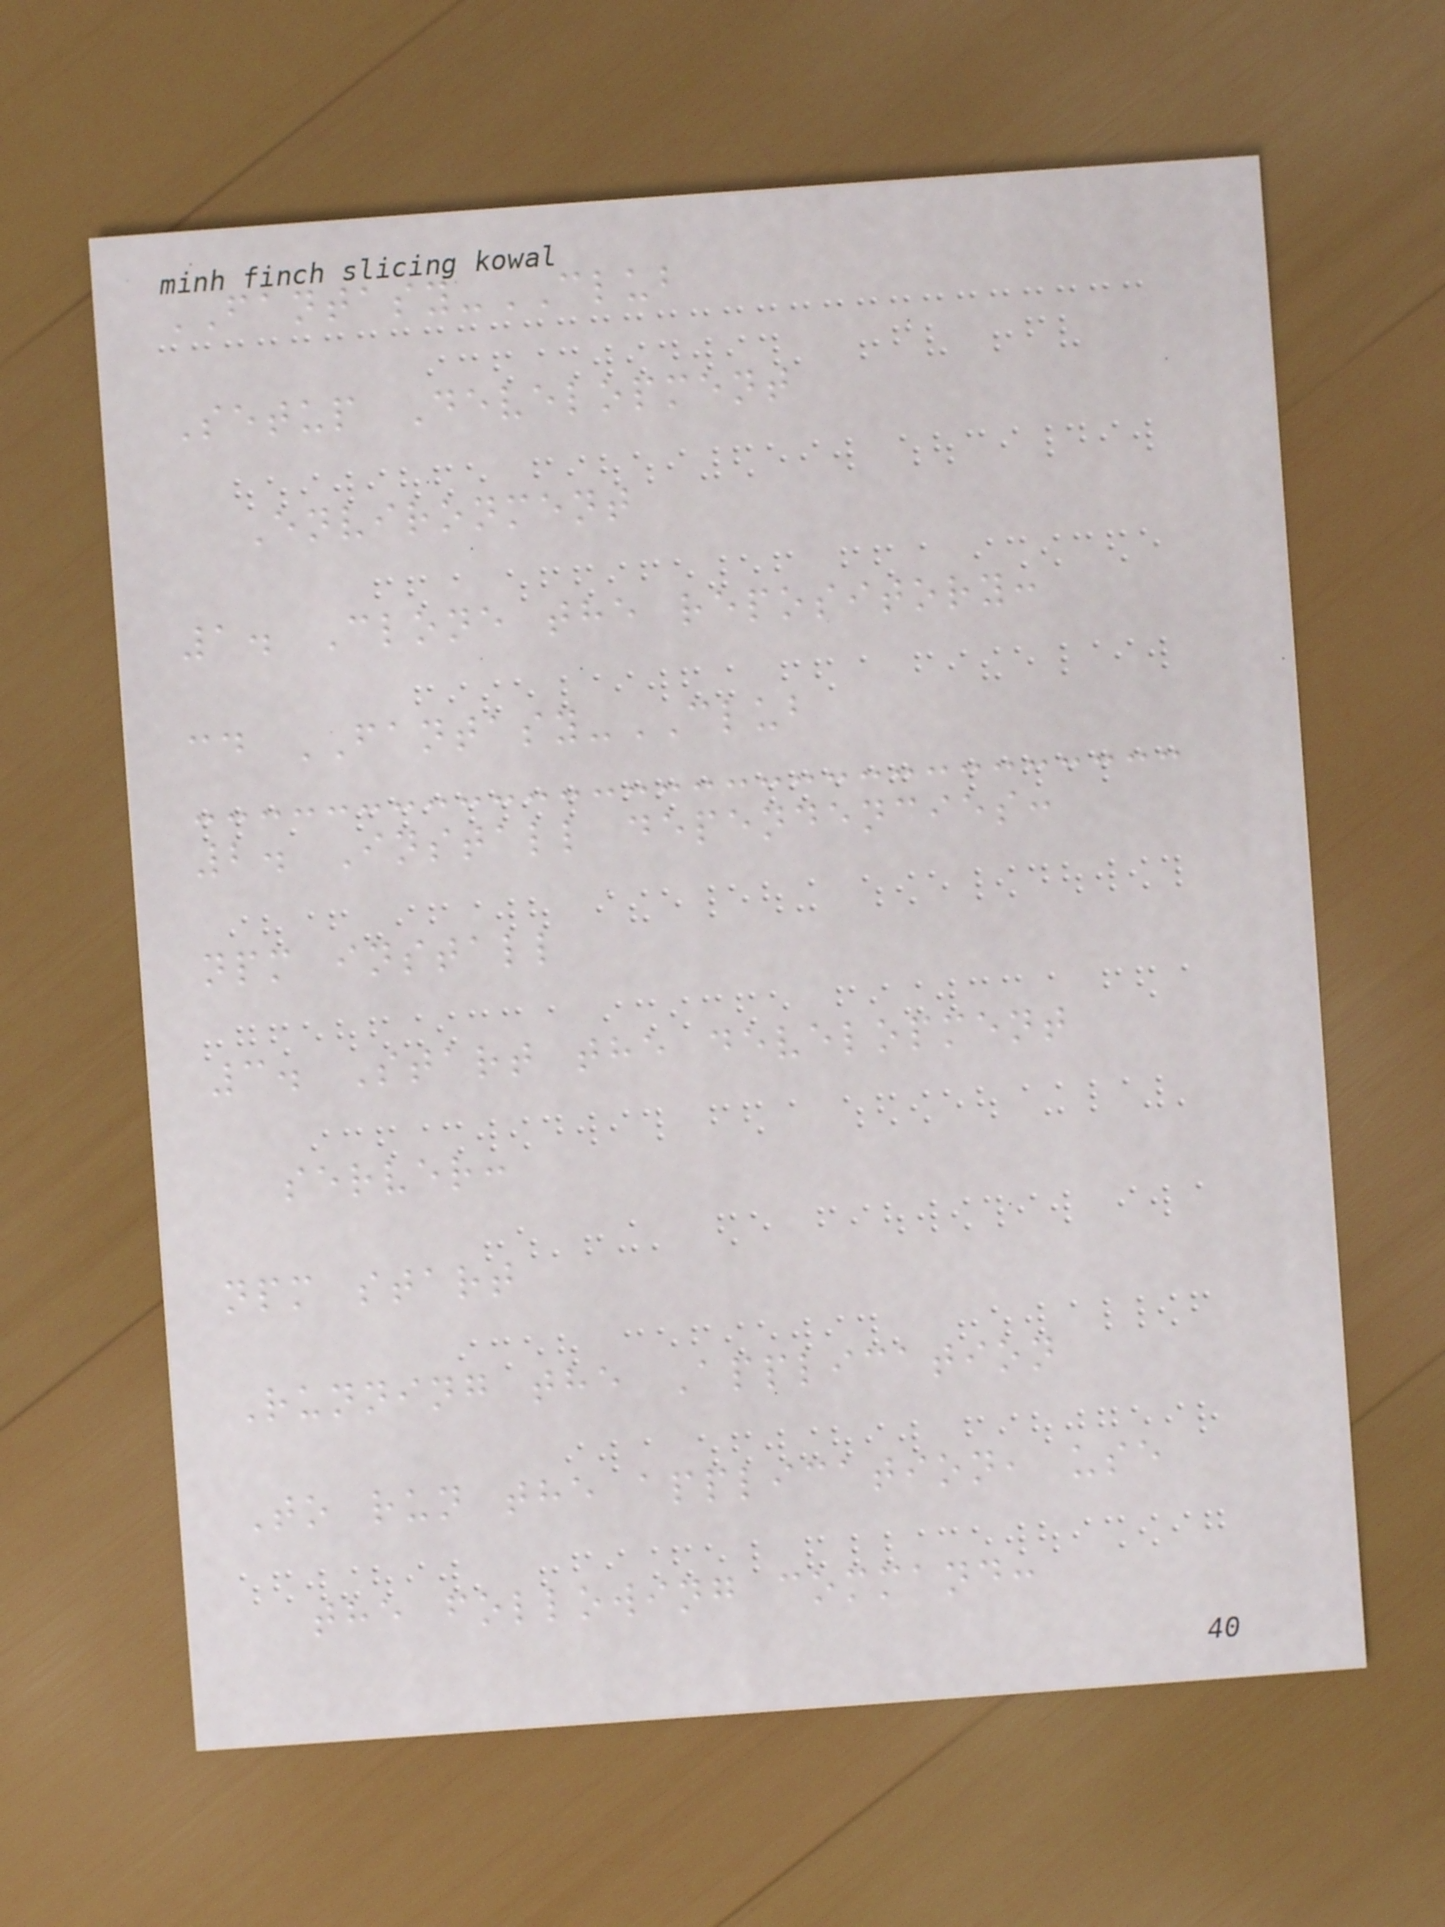FANTASY-CLUB
Setup Development
Environment
1. Clone the repository:
cd FANTASY-CLUB
2. Install dependencies:
npm install
3. Start the development
server:
npm start
Running the Application
To run the application, use
the following command:
